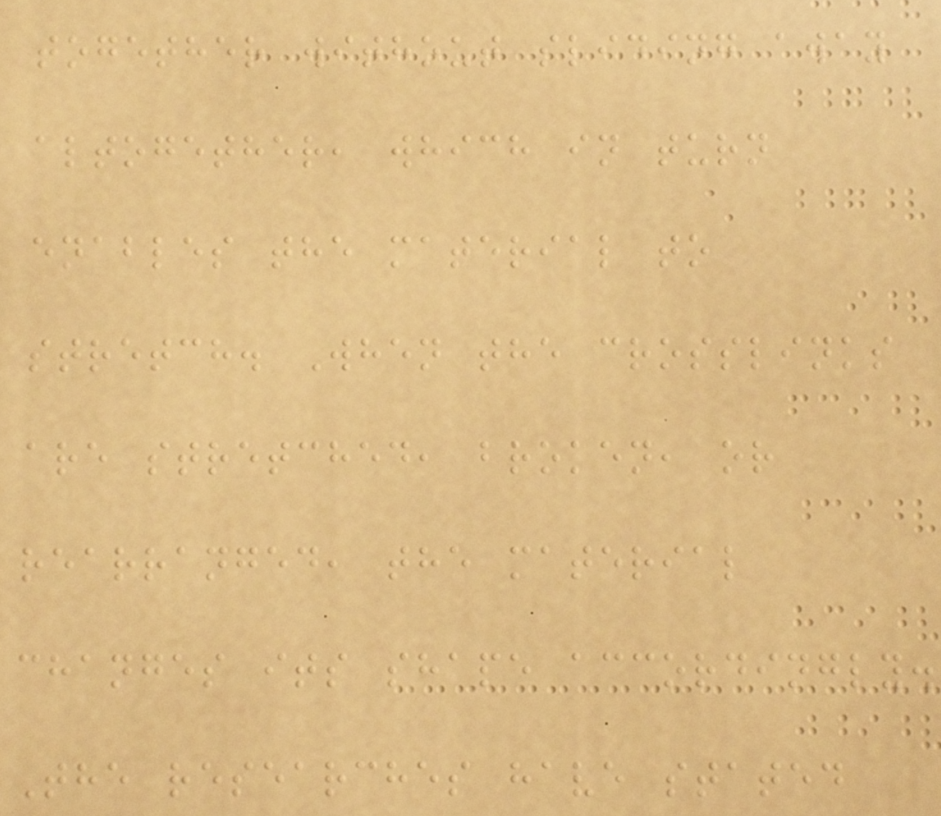together without sliding away
altogether, which in turn
enables the material to
stretch. When the crosslinks
are stretched, broken, or
rearranged, the material
changes its shape accordingly.
The researches have stated
